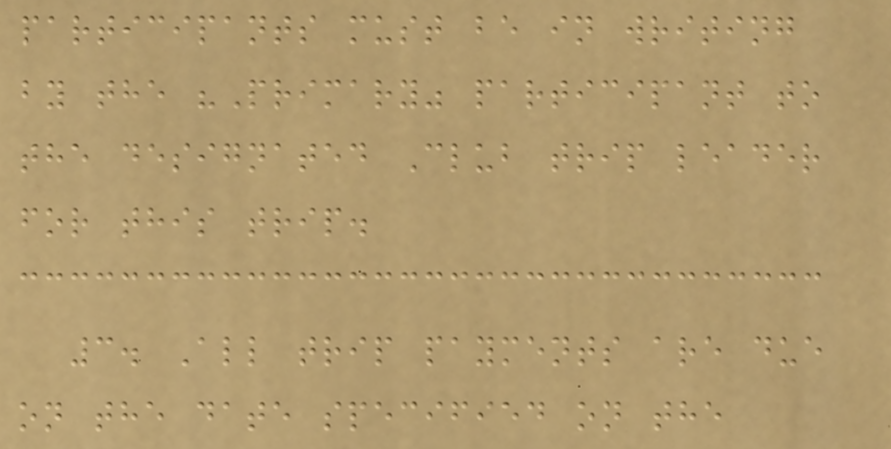participants must be in writing
by the "Primary" participant to
the designated Club trip leader
for this trip.
3. All trip payments are due
on the date specified on the
